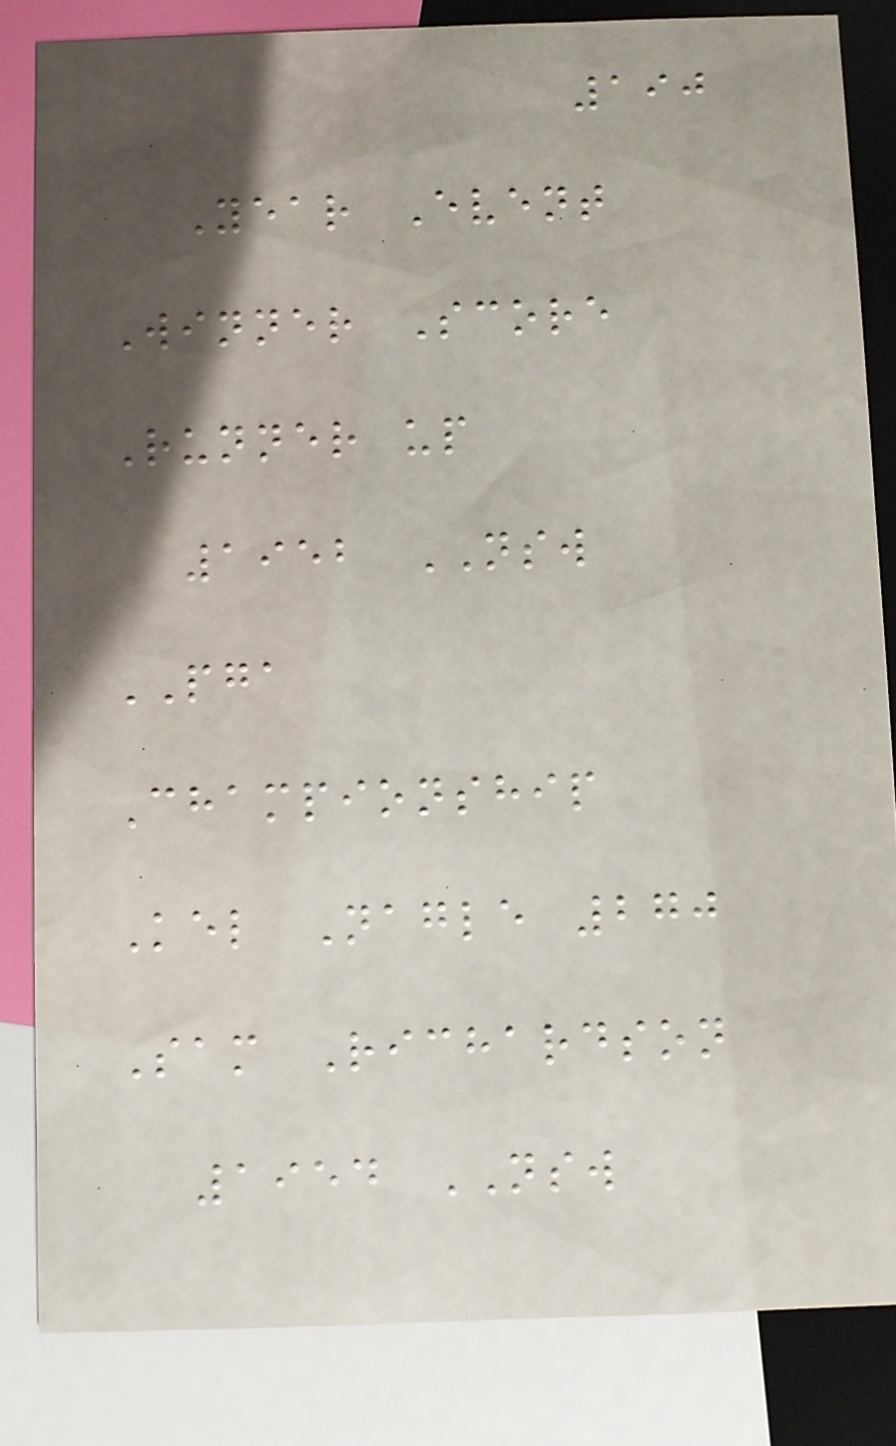190
Year Event
Winner Score
Runner up
1952 NSW
PGA
Championship
Kel Nagle 270
Sam Richardson
1954 NSW
